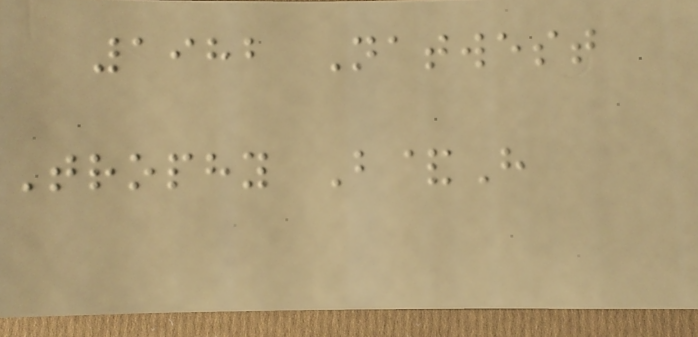1982 Natwest
Trophy B&H
